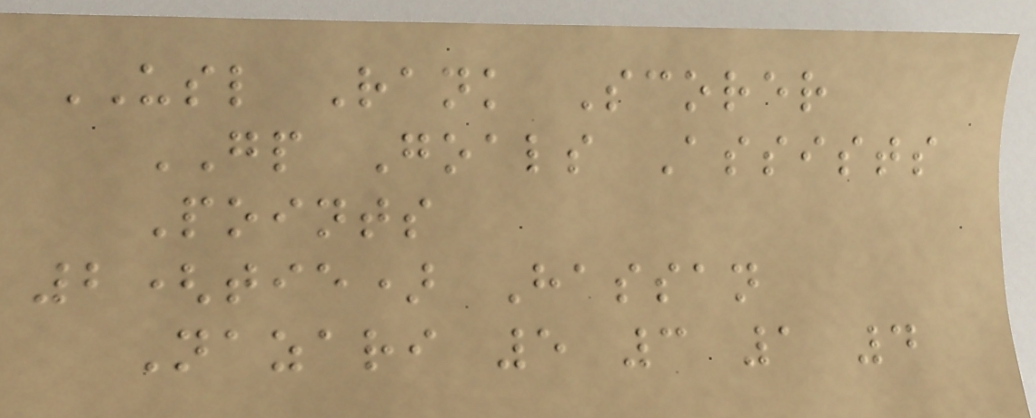USL Rank Scorer
GP Goals Assists
Points
2(tie) Hassan
Nazari 5 3 1 4
